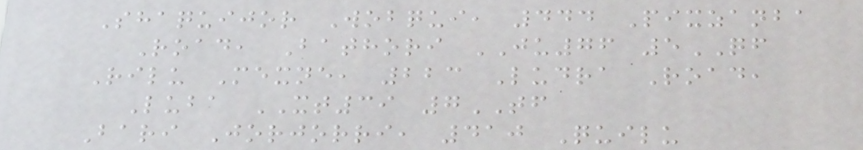Shaquijor Wobqui, 444 Pixzanba
Road, Bathori JU76 5QF
Rilu Mexne, 223 Ludra Road,
Luba XT39 7TF
Bari Jorjorri, 410 Quilu
